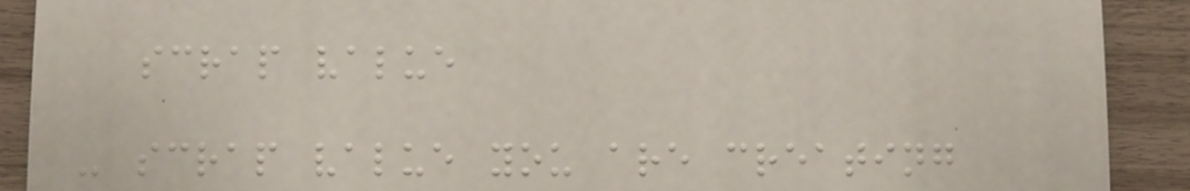scrap value
- scrap value you are creating
